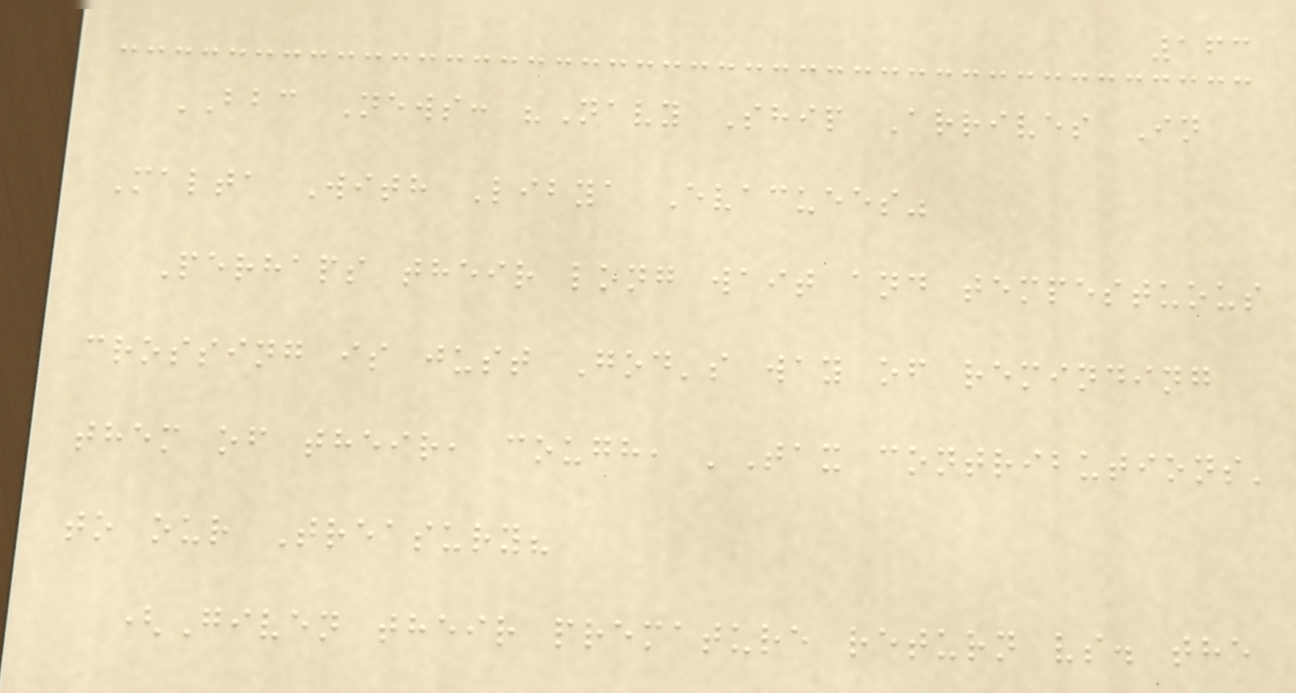163
BBC News: "Navy Ship Arrives In
Malta With Libya Evacuees"
Perhaps their long wait and tempestuous
crossing is just God's way of reminding
them of their, cough, 'Tax contributions'
to our Treasury?
(Given their premature return vs. the
